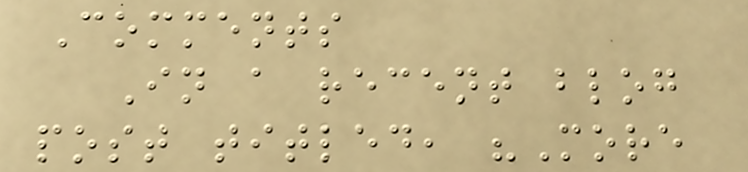Comments
In a recent blog
post titled, "More
